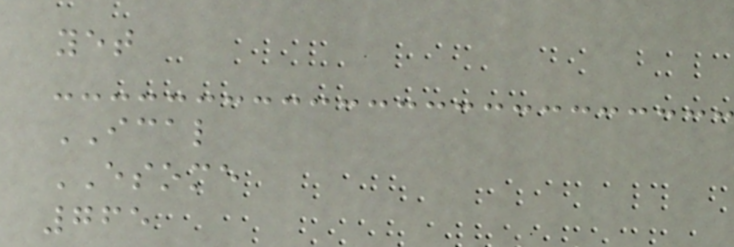yet
ICAL
ESOME
765
